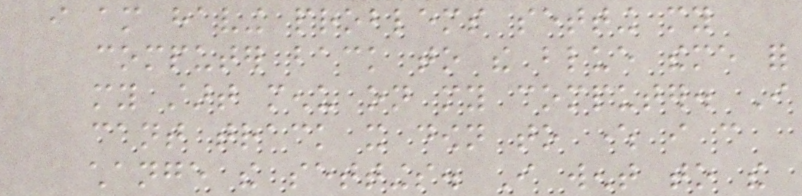i am having problems setting my
computer back to the blue theme for
my start menu on my computer. I
cant track it down to where i can
change the settings. I went to the
